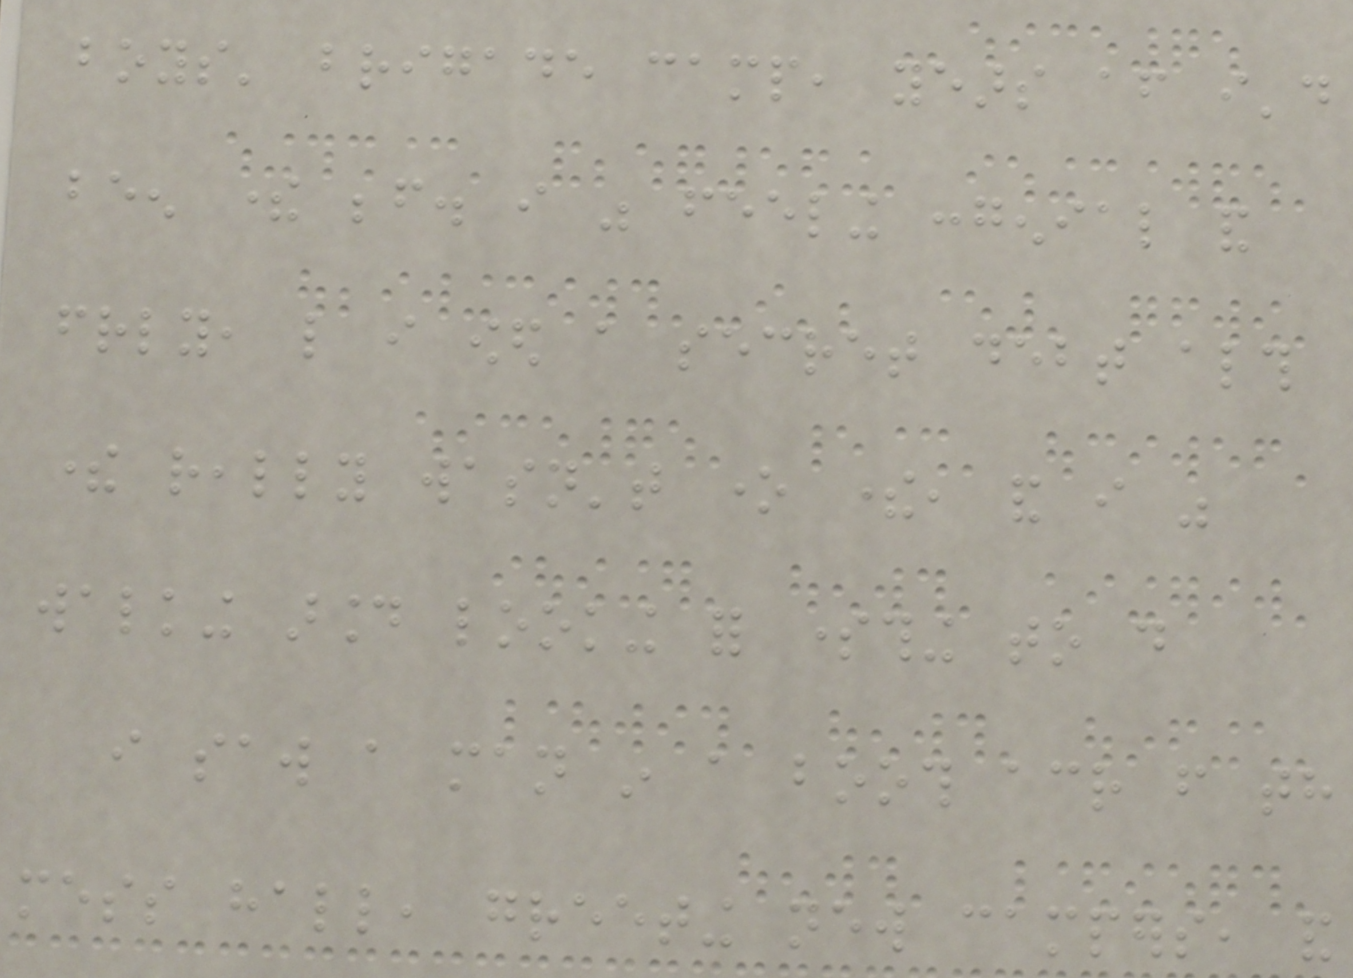boys' brigade camp, years after i'd
been there before. i was feeling congenial and
friendly, like i owed a secret debt although
there really wasn't one there, and i was
walking around looking for something to do
i saw a man in a booth across from th
mess hall, greeting new campers, and
